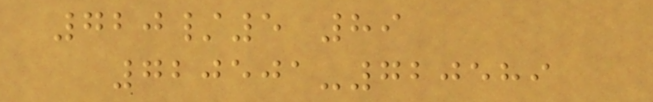720/5 89
720501-720589
